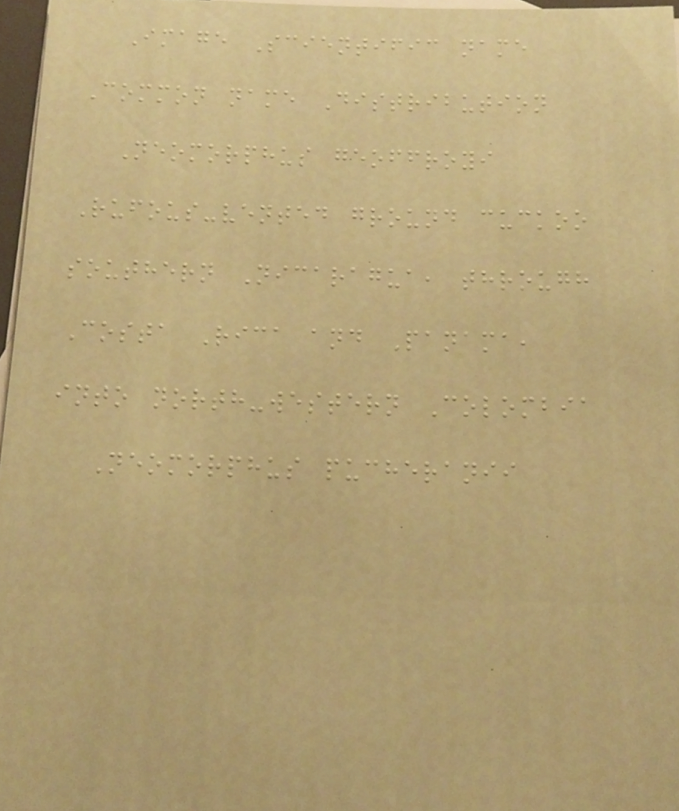Image Scientific name
Common name Distribution
Neomorphus geoffroyi
Rufous-vented ground cuckoo
southern Nicaragua, through
Costa Rica and Panama,
into north-western Colombia
Neomorphus pucheranii
